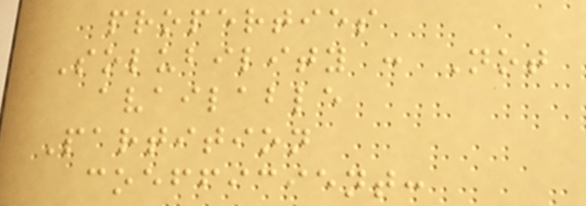properties
Solubility : Not
available
Partition
coefficient:
